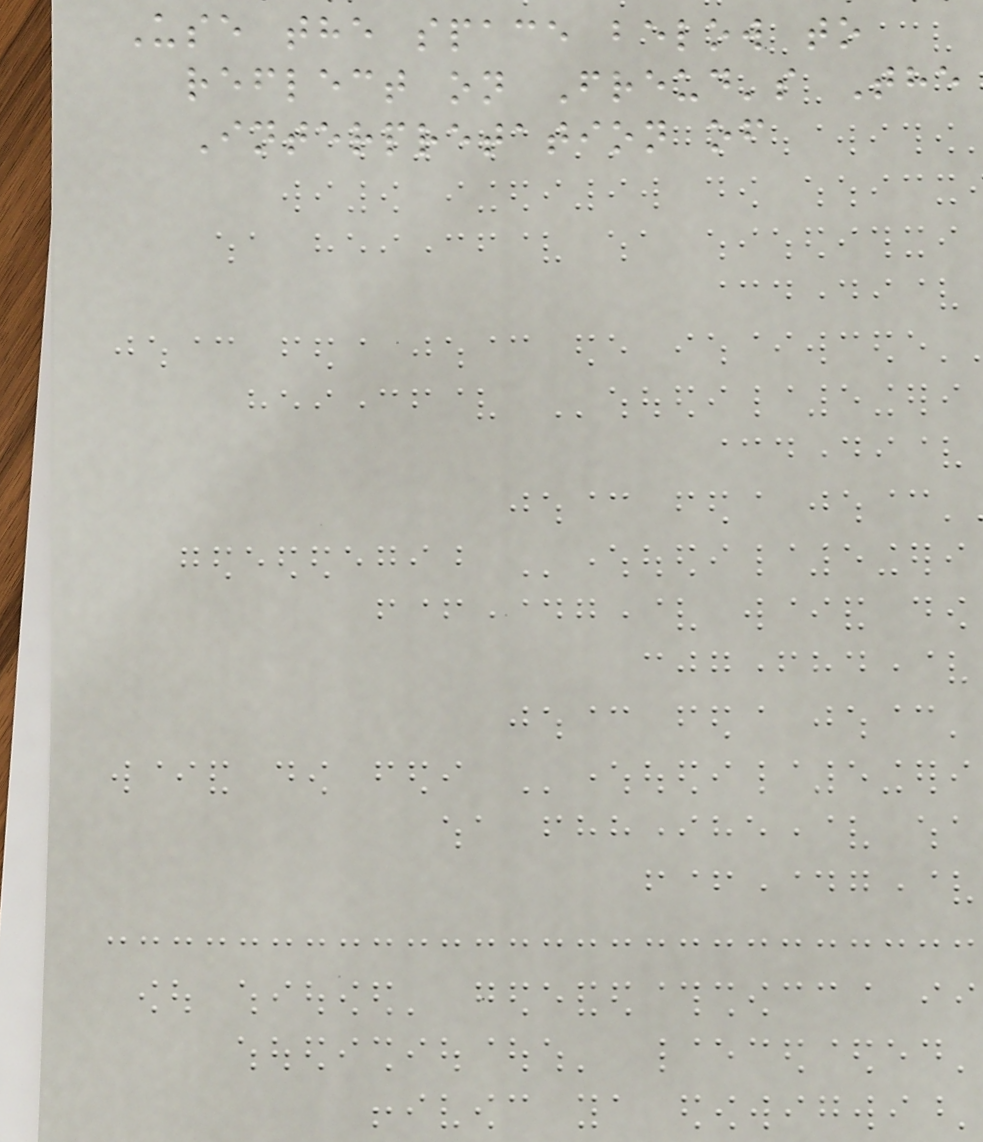Use the space below to
reflect on Freud's The
Interpretation of
